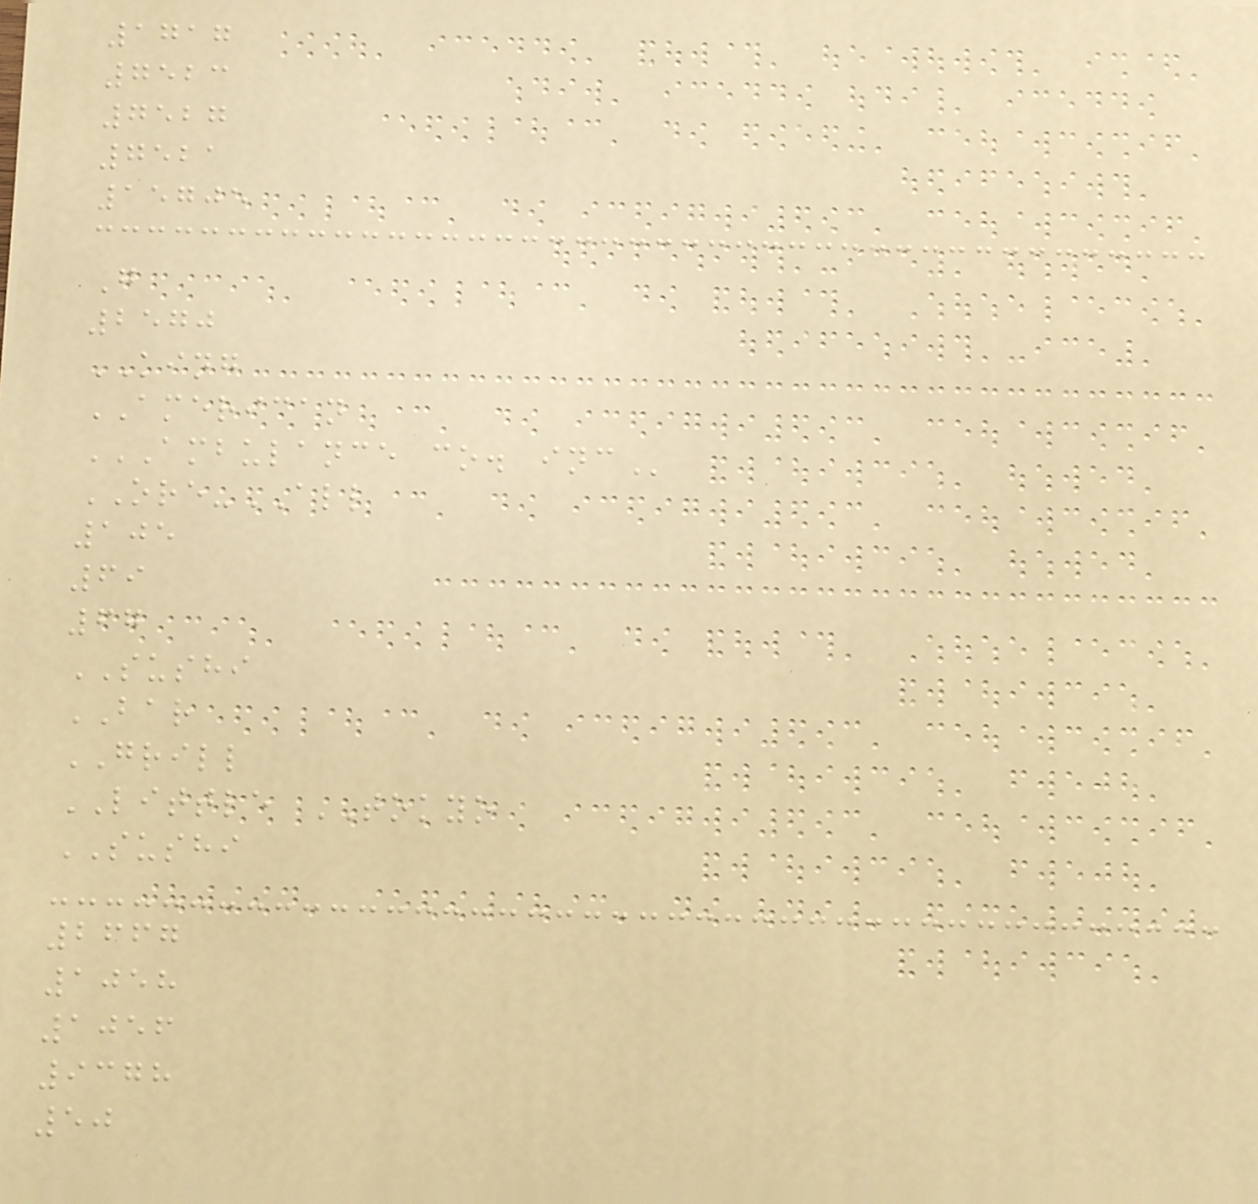1717
7523
7527
7521
15705
G
2570
KING
AMERICAN
AMBULANCE CO. INC
ORE-ALL
105
69
67
SUSHI
BAR
GRILL
LITTLE TOKYO
SUSHI
2667
1058
1056
9378
50
